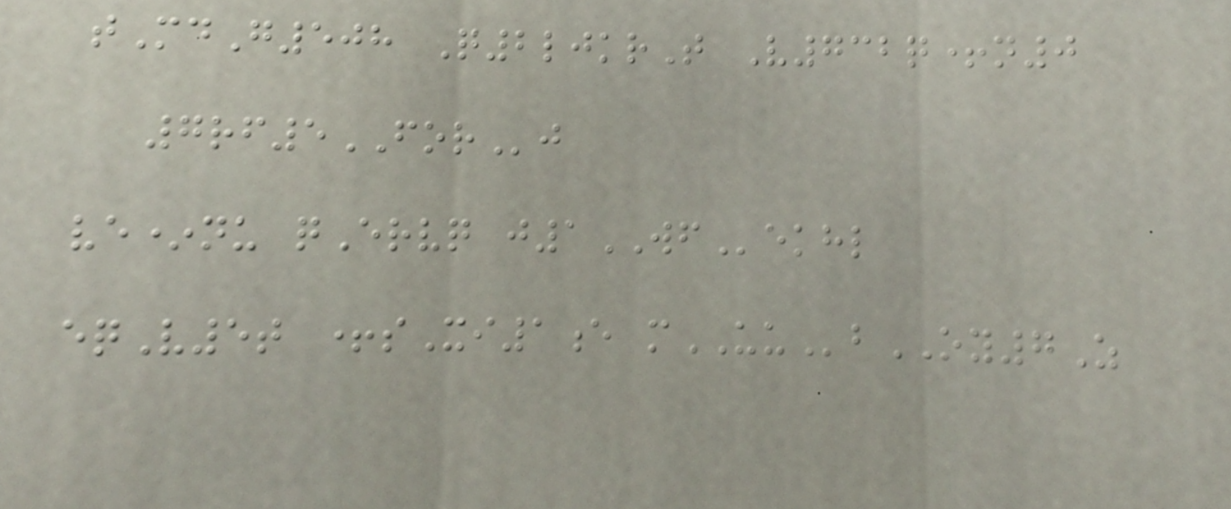tMdG508 Q2ljkrT V732q+n0
7rf5FORj
ve*nu qErvq j1WFekhl
eqV5t +sXi1e mUUbOY7Z
